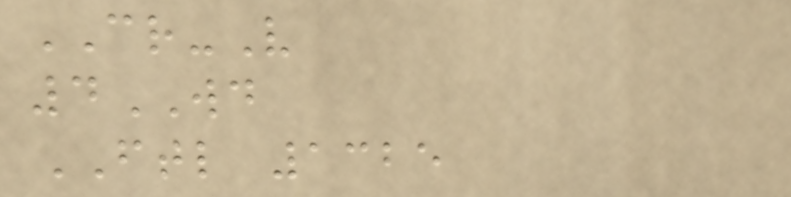CR-V
4WD
FTL 1325
